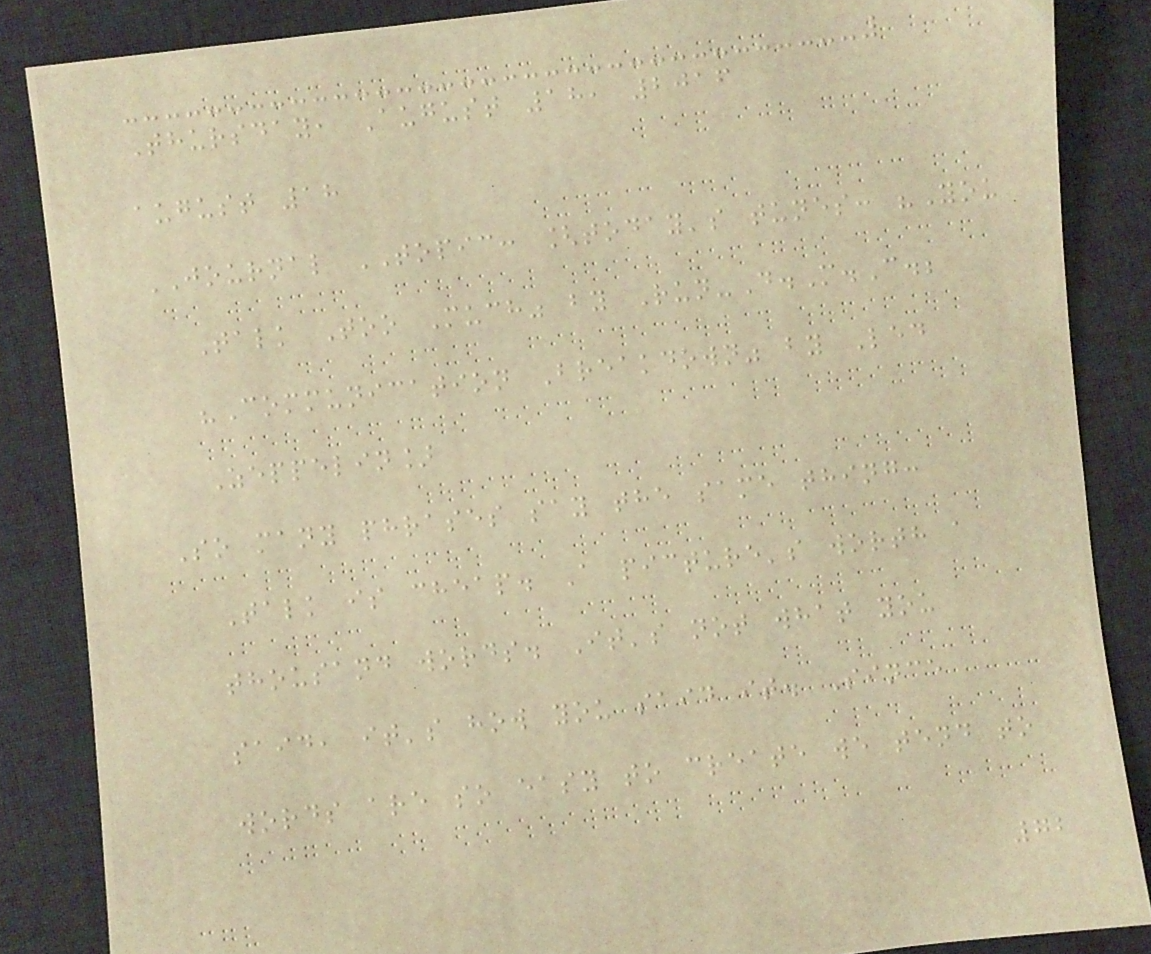Thursday, August 18, 2016
august 18
JOURNAL TOPIC: [today's tunes: "You
Talk Too Much" by Run-D.M.C.;
"Communication Breakdown" by Led
Zeppelin]
So many phrases say the same thing:
Talk is cheap. A picture's worth a
thousand words. It's not what you
said, it's how you said it. Since
words are so easy to create we tend to
72
